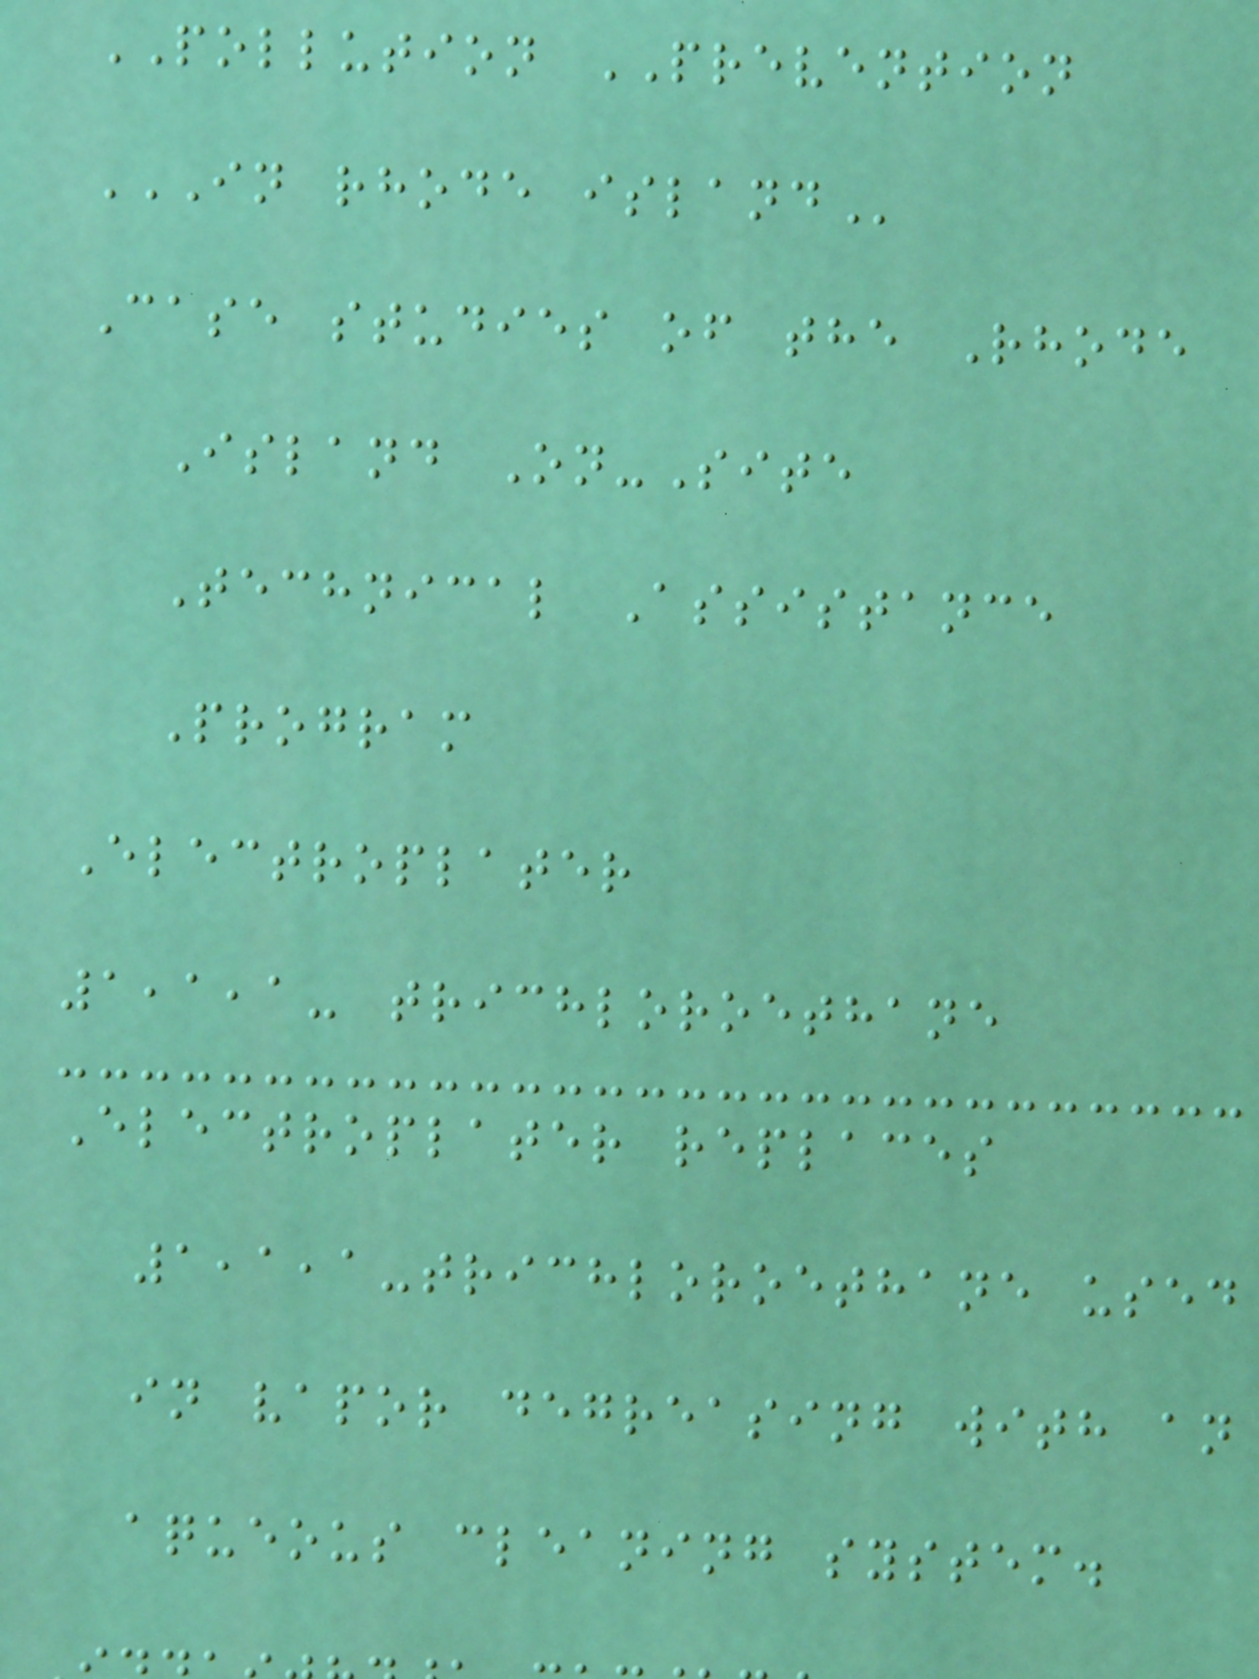POLLUTION PREVENTION
IN RHODE ISLAND
Case studies of the Rhode
Island On-Site
Technical Assistance
Program
Electroplater
1,1,1- trichloroethane
Electroplater replaces
1,1,1-trichloroethane used
in vapor degreasing with an
aqueous cleaning system.
